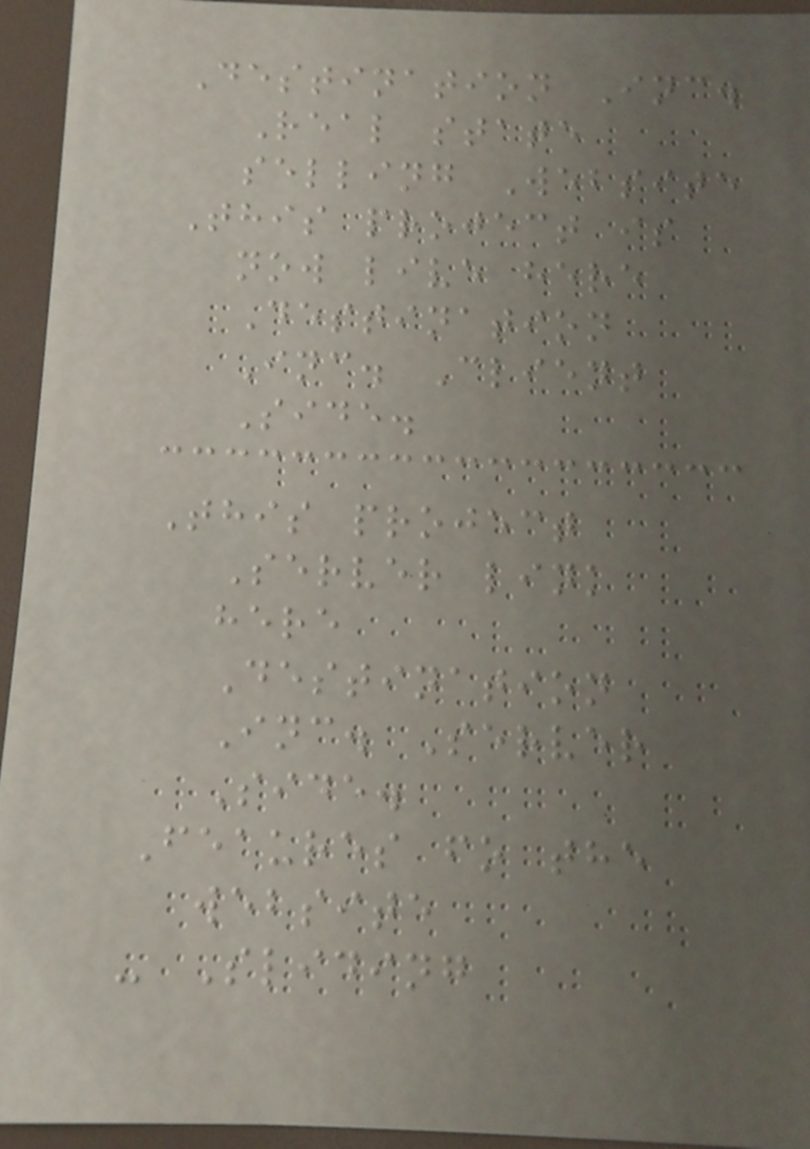Destination Inc.
Real state
selling Website
This project is
now live here
Destination
Inc. Client
Side.
This project
Server link
here
Destination
Inc. Server
Side.
Feaures fo the
website
- Sliding
